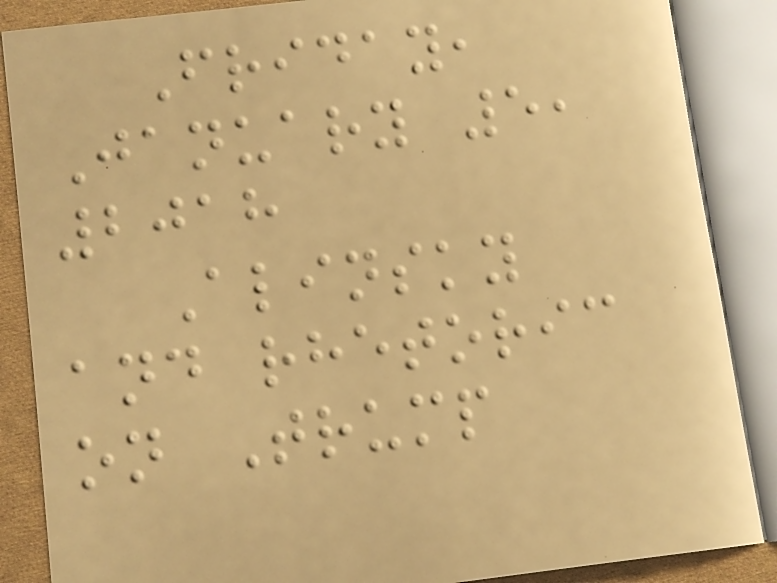Friday,
January 5,
2018
Alinsky
and rhetoric
on Trump
